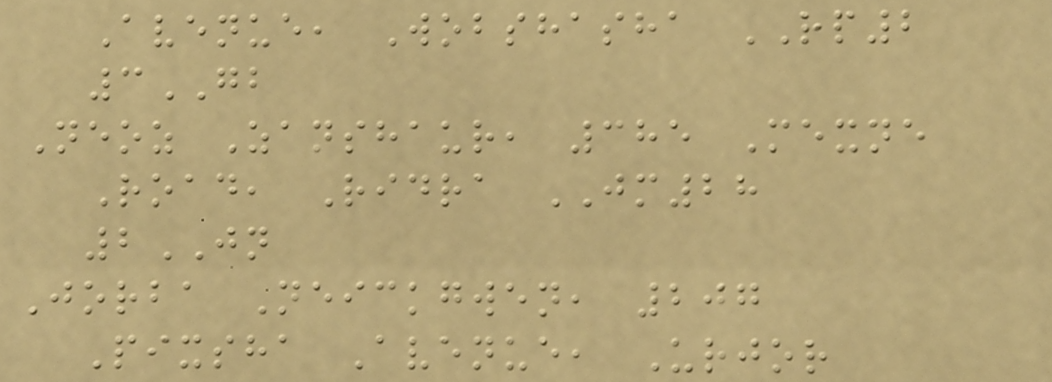Avenue, Wobshasha RP2
3GB
Neoz Zanshaur, 385 Mexne
Road, Ridra JM28
2JN
Jorba Neickgwen, 207
Pixsha Avenue, Urjor
